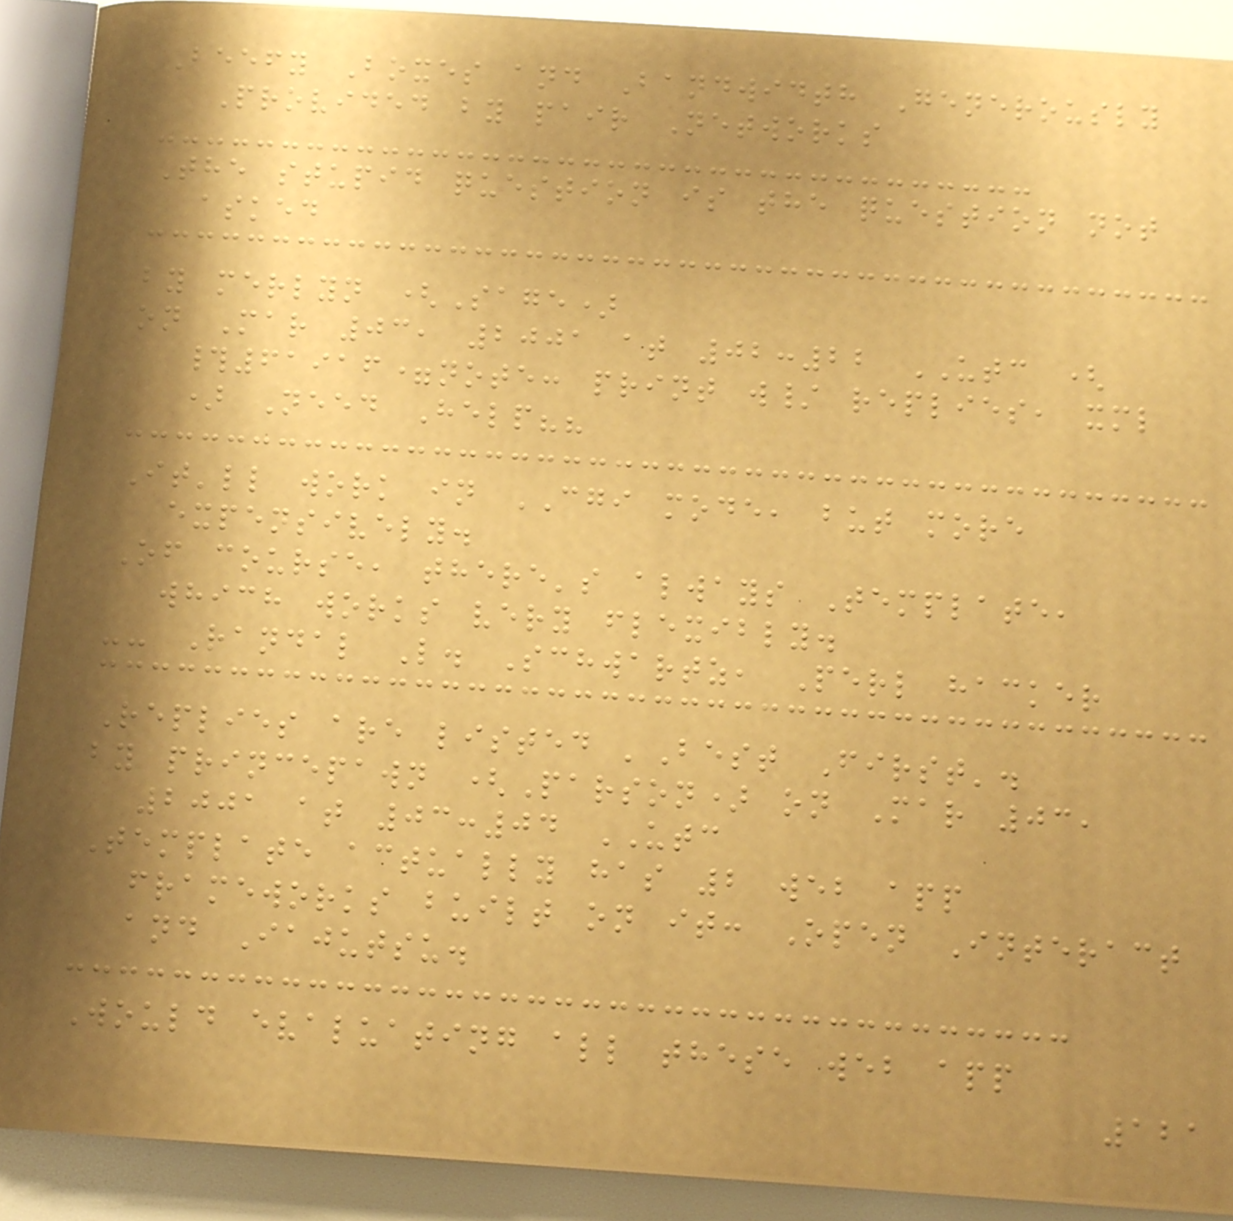Beefy Boxes and Bandwidth Generously
Provided by pair Networks
The stupid question is the question not
asked
by merlyn (Sage)
on Mar 03, 2001 at 02:22 UTC (
#61916=note: print w/ replies, xml
) Need Help??
It'll work in CGI mode, but more
expensively.
Of course, there's always Template,
which works very flexibly.
-- Randal L. Schwartz, Perl hacker
Replies are listed 'Best First'.
by princepawn (Parson) on Mar 03,
2001 at 03:04 UTC
Template actually has 2 web app
frameworks built on it: Open Interact
and Iajutsu.
Would evaluating all these web app
121
